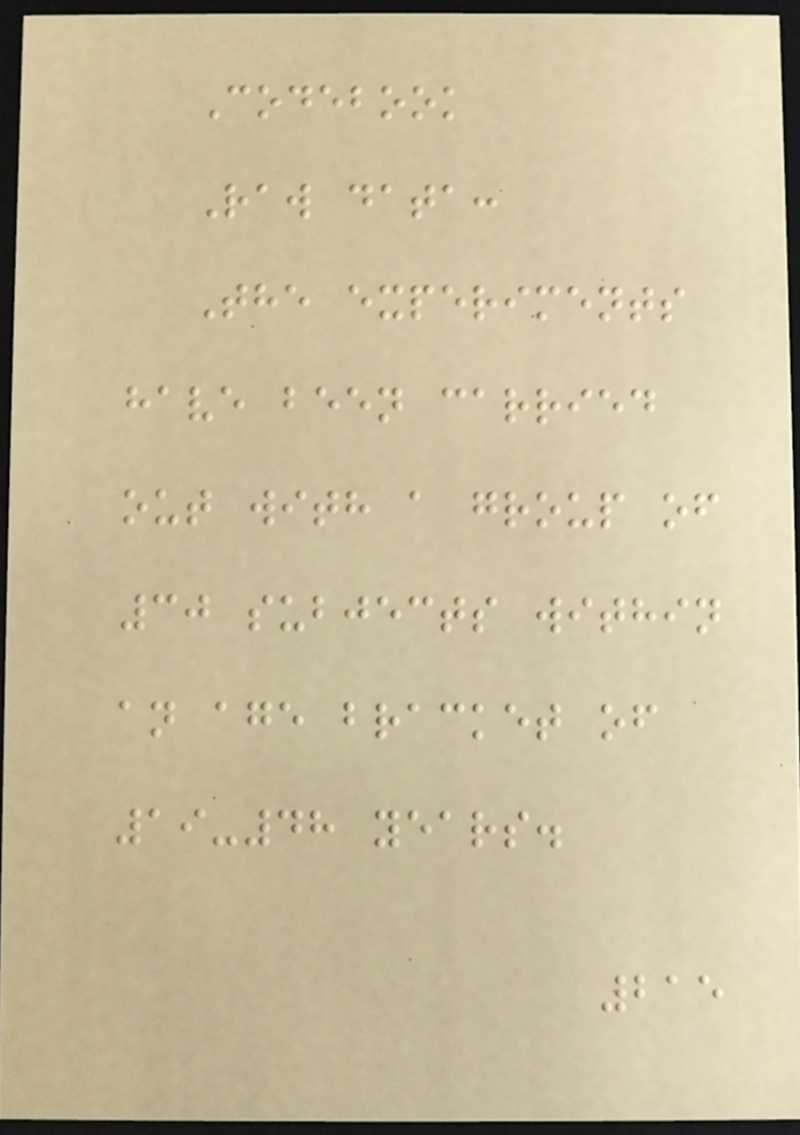Codebook
Raw data:
The experiments
have been carried
out with a group of
30 subjects within
an age bracket of
19-48 years.
215
